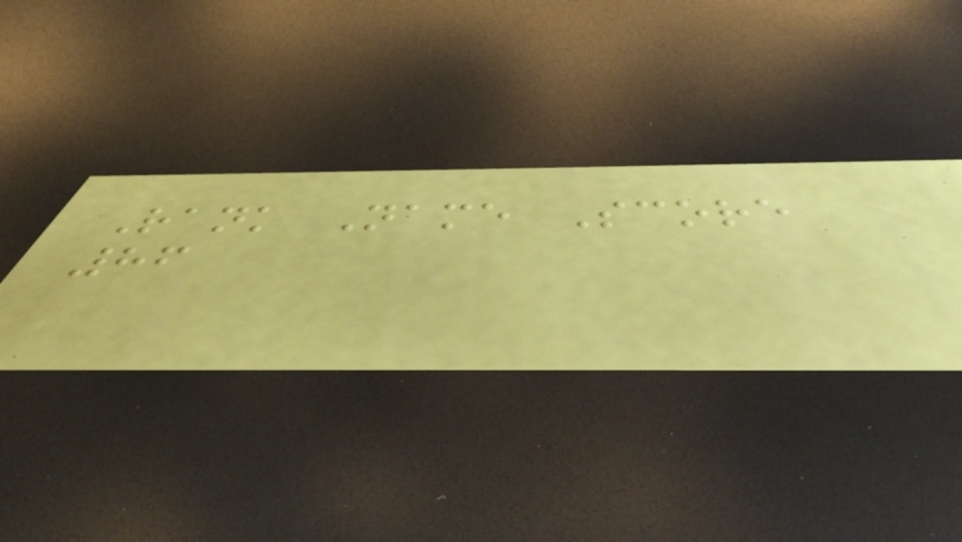Rank Name Score
86
